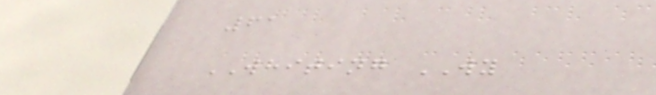61
WHITING WY
